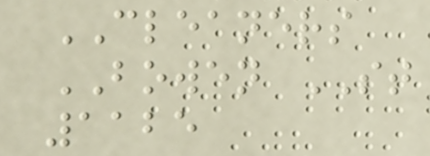CLEANERS
BOWEN ST
1125
